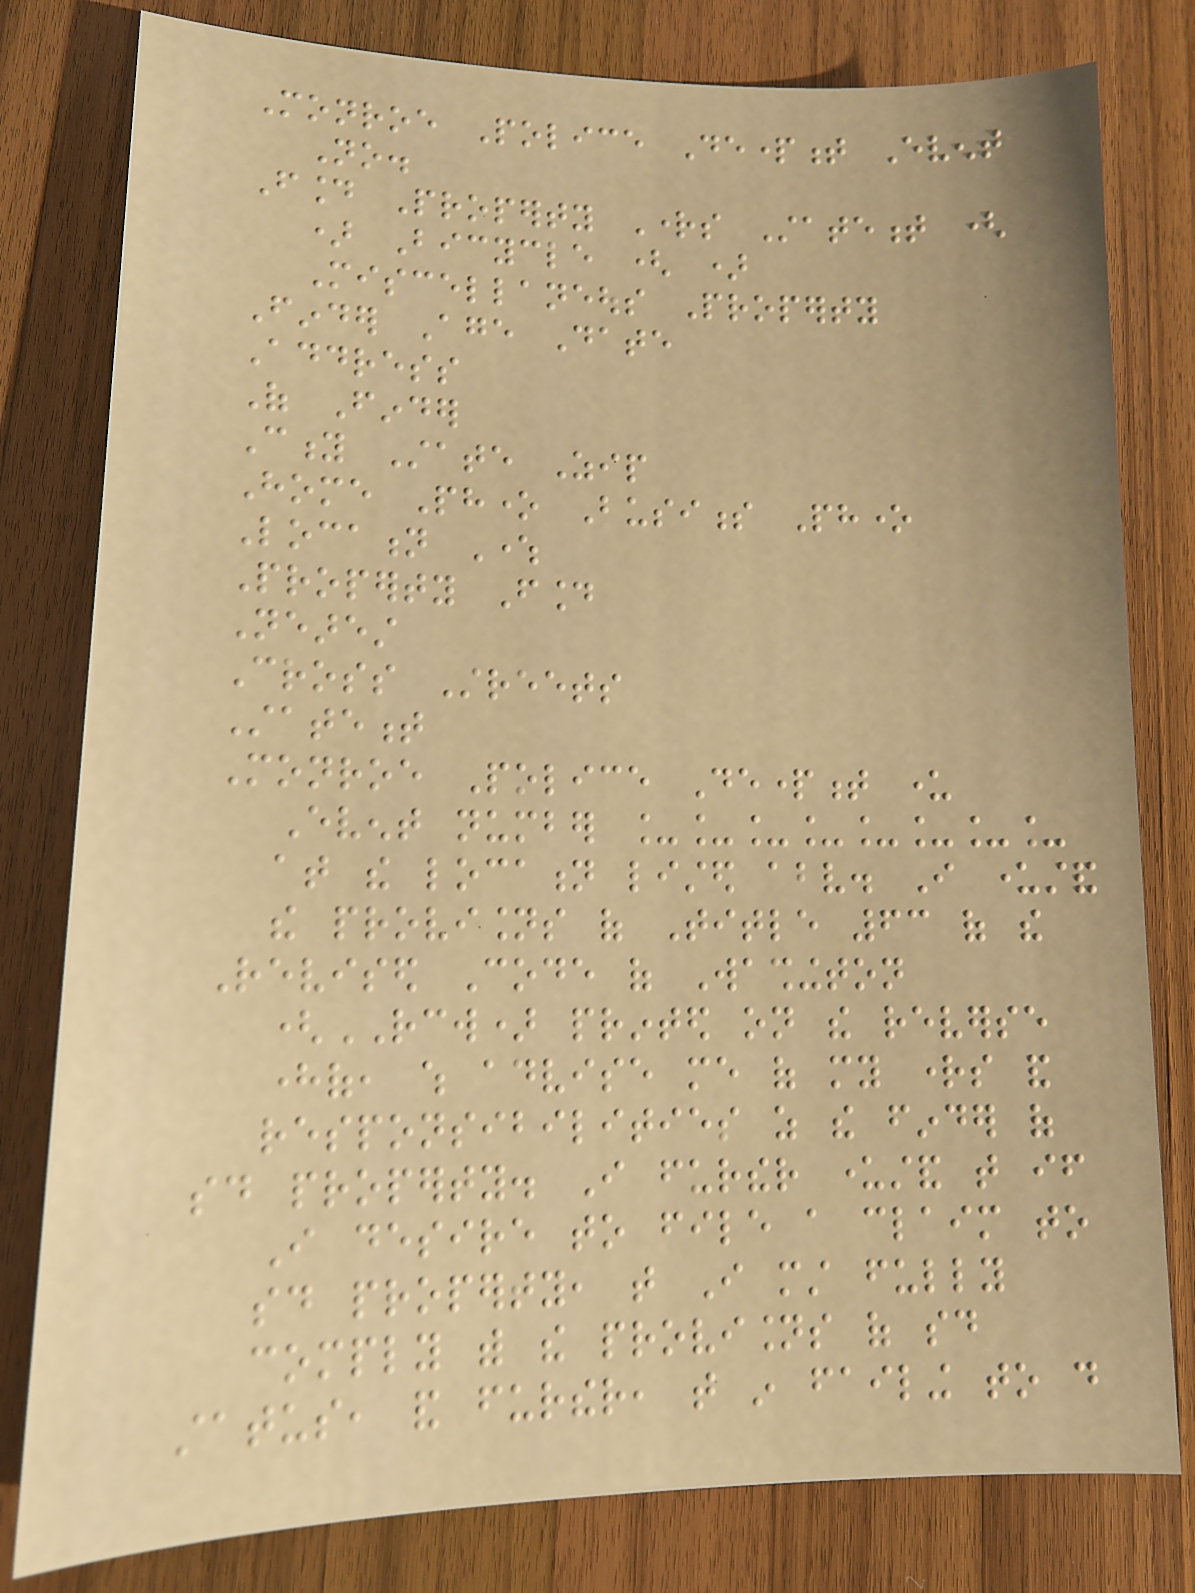Monroe Police Department Event
No.
Found Property Rights Statement (
) Bicycle ( )
Miscellaneous Property
Finder Age Date
Address
Of Finder
City State Zip
Home Phone Business Phone
Location Where
Property Found
Nearest
Cross Streets
Statement
Monroe Police Department under
Event number ________
at the location listed above. I understand
the provisions of Title 63 of the
Revised Code of Washington
(RCW) printed on the reverse
hereof, which advise me of my rights and
responsibilities as the finder of
said property. I further understand that if
I desire to file a claim to
said property, that I must fully
comply with the provisions of said
status, and further, that in failing to do
